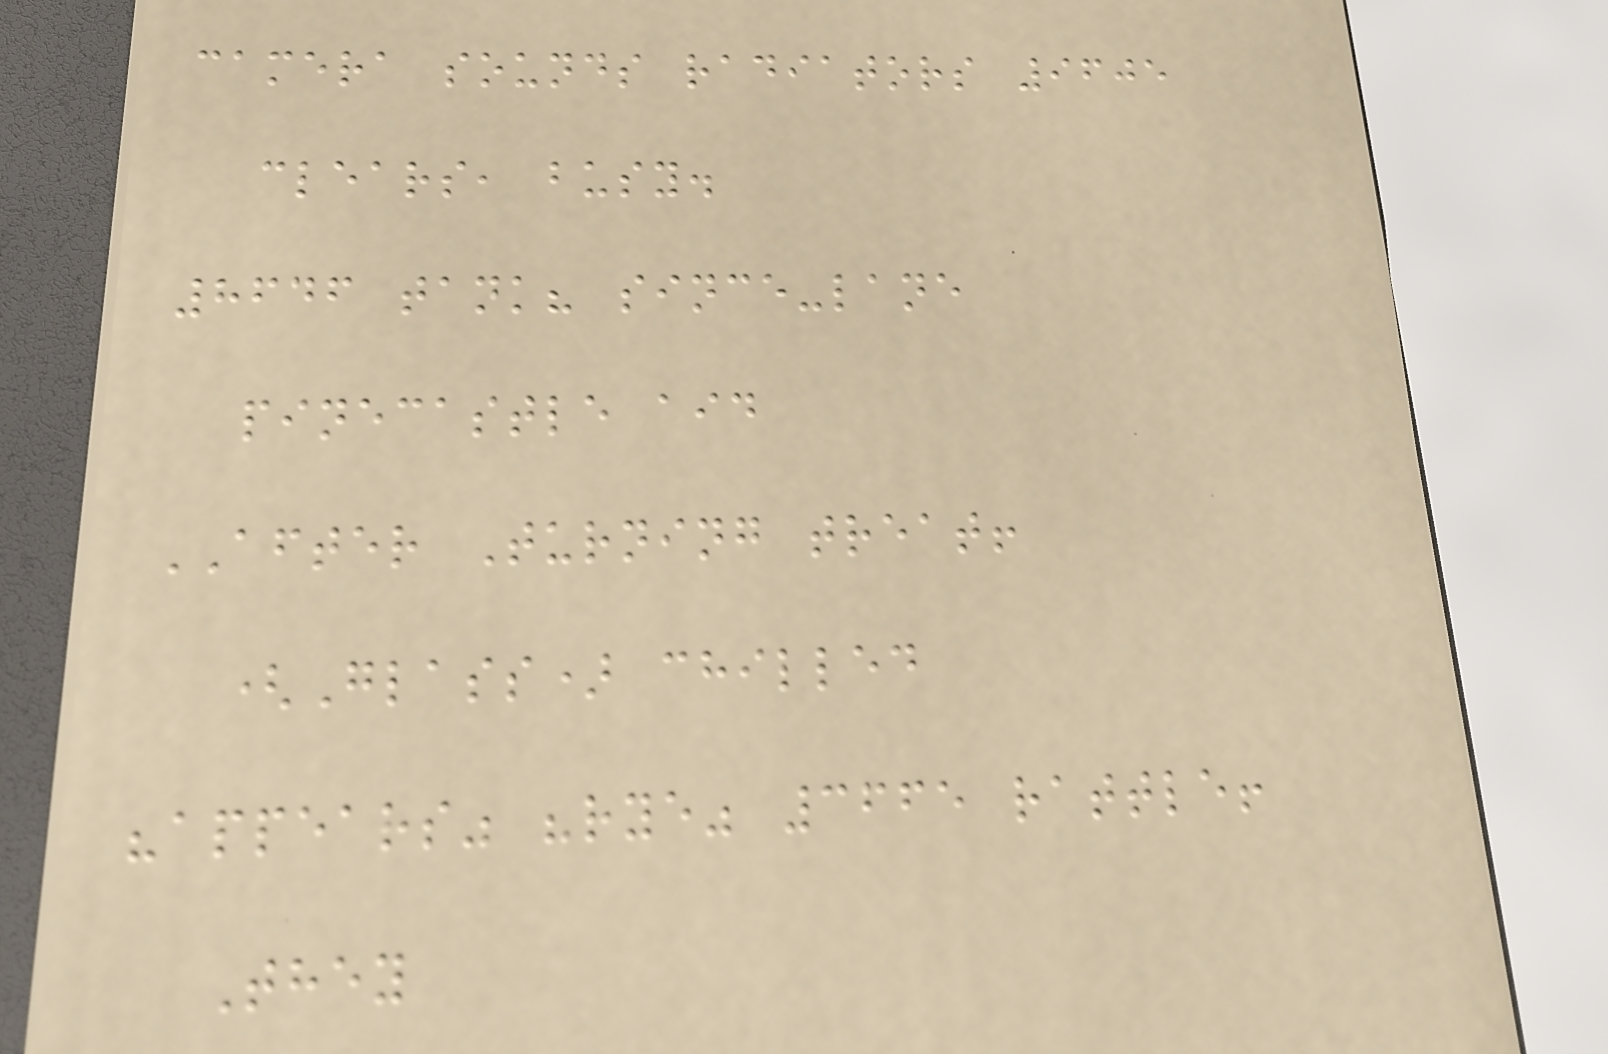camera sounds radiators 9605
clears, busy.
8646 tank? since-lane
pinecastle aid
AFTER Turning treat!
(Glass) chilled
"appears" "rye" 3665 rattle!
They
